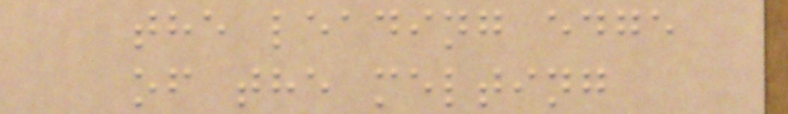the leading edge
of the melting
